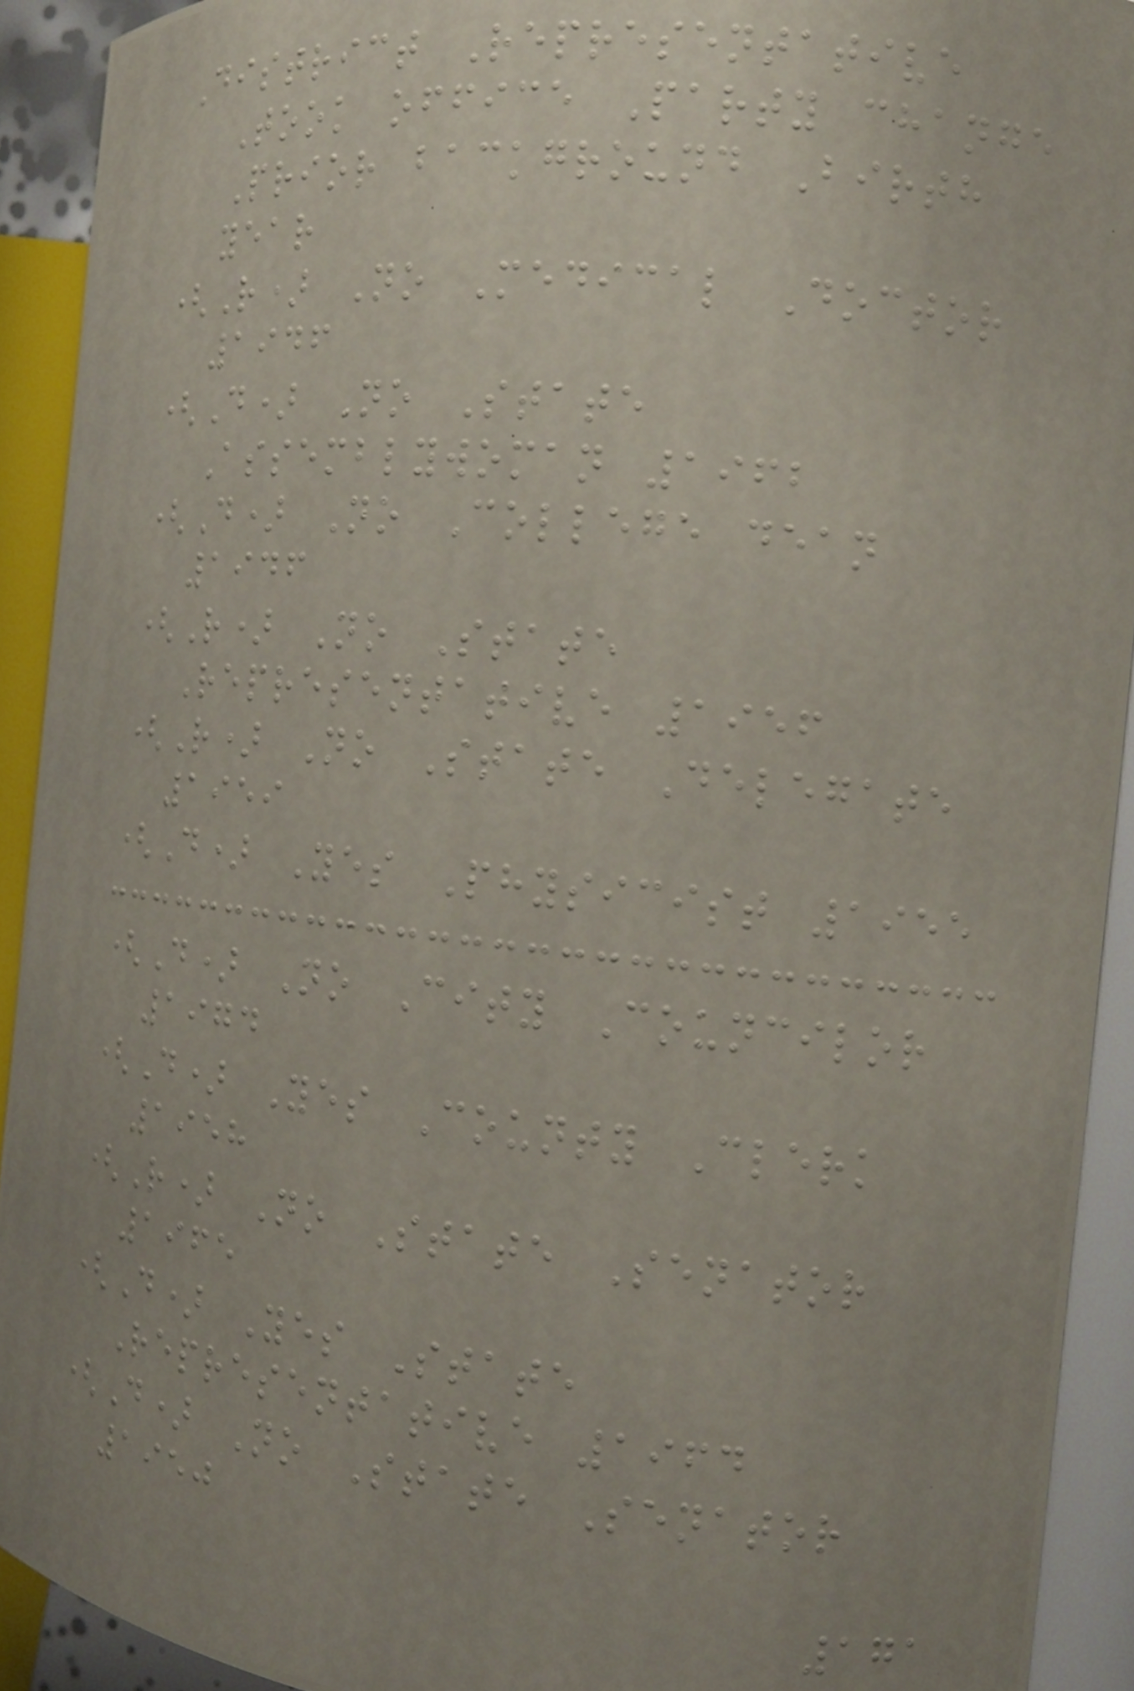District Representative
Took office Party change
Prior background Birth
year
(R) No Medical Doctor
1946
(D) No State
Assemblywoman 1962
(D) No College dean
1946
(R) No State
Representative 1956
(R) No State Delegate
1959
(D) Yes Physicist 1955
(D) No City Councilor
1974
(D) Yes County Clerk
1958
(R) No State Senator
1965
(D) Yes State
Representative 1964
(D) No State Senator
1950
171
